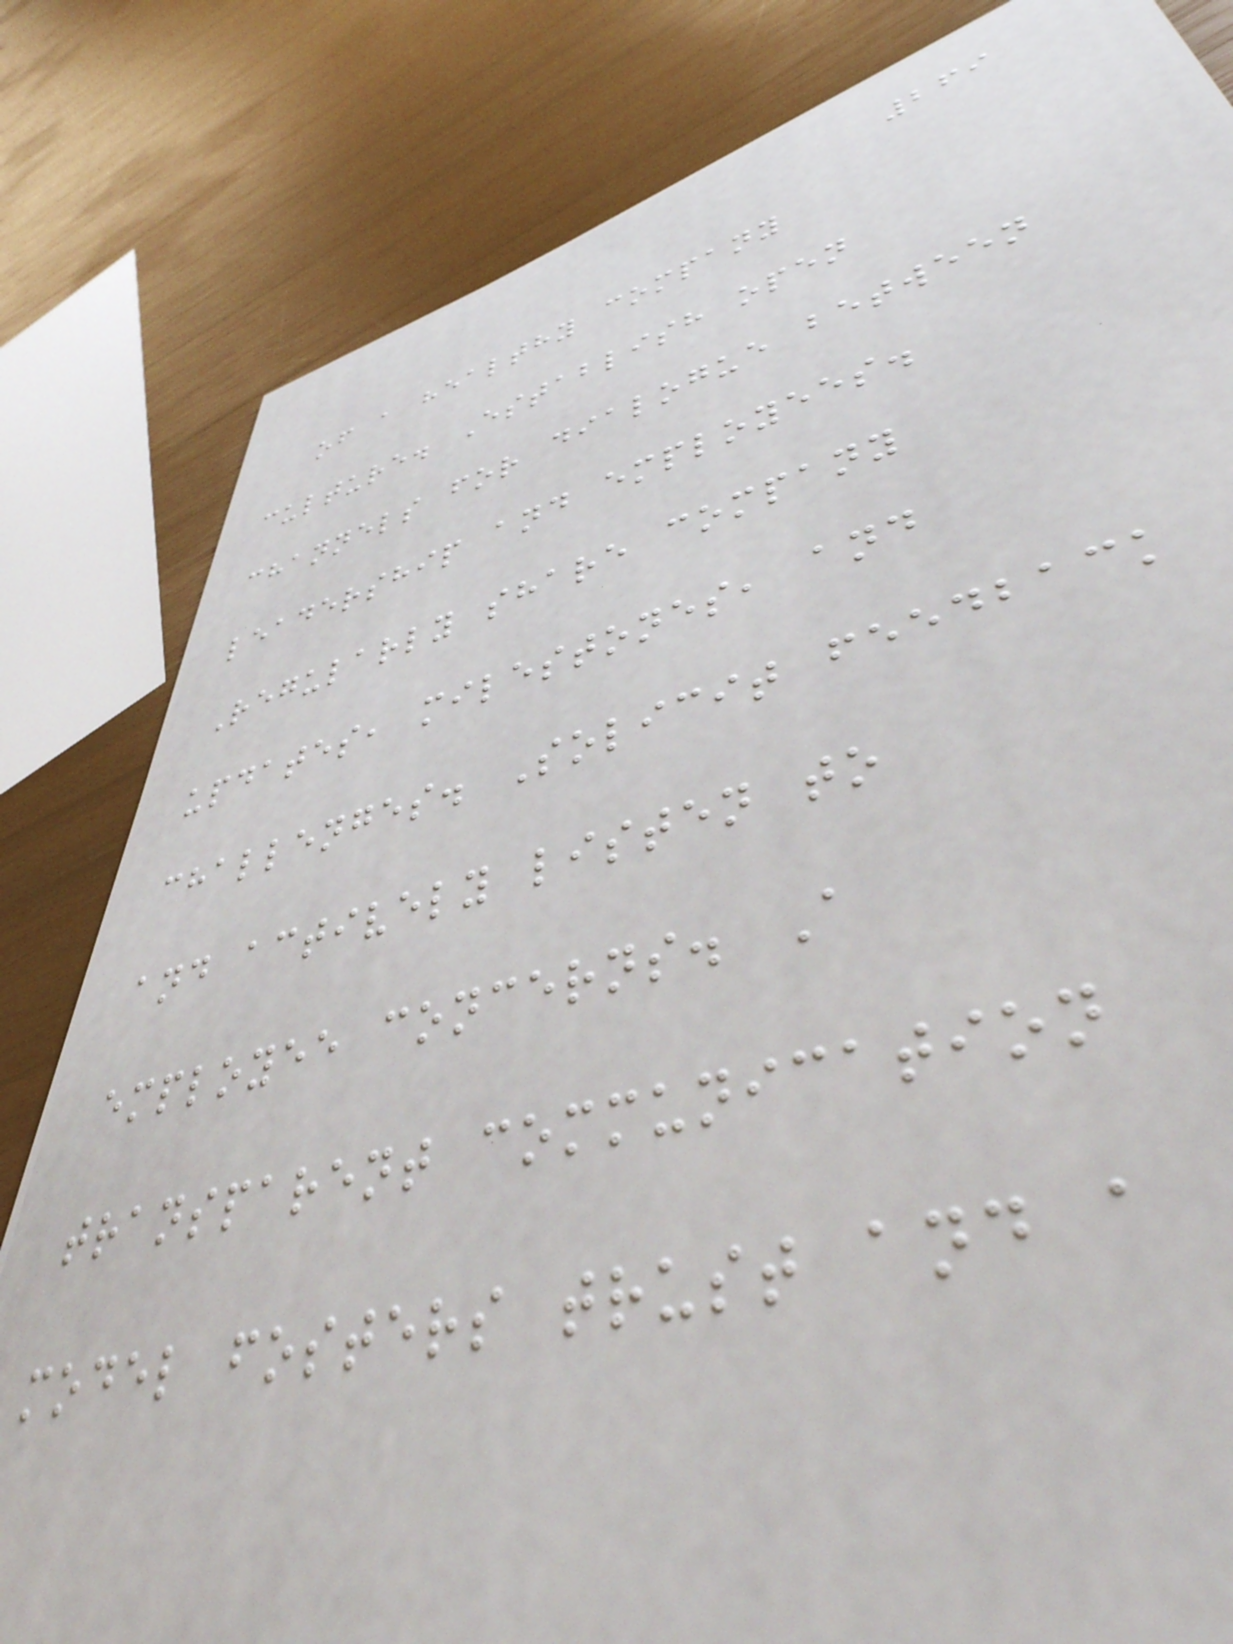269
of a healthy company
culture. Establish open
channels for dialogue between
leadership and employees.
Regularly share company
updates, milestones, and
challenges. Solicit feedback
and actively listen to
employee concerns. A
transparent communication
model fosters trust and a
